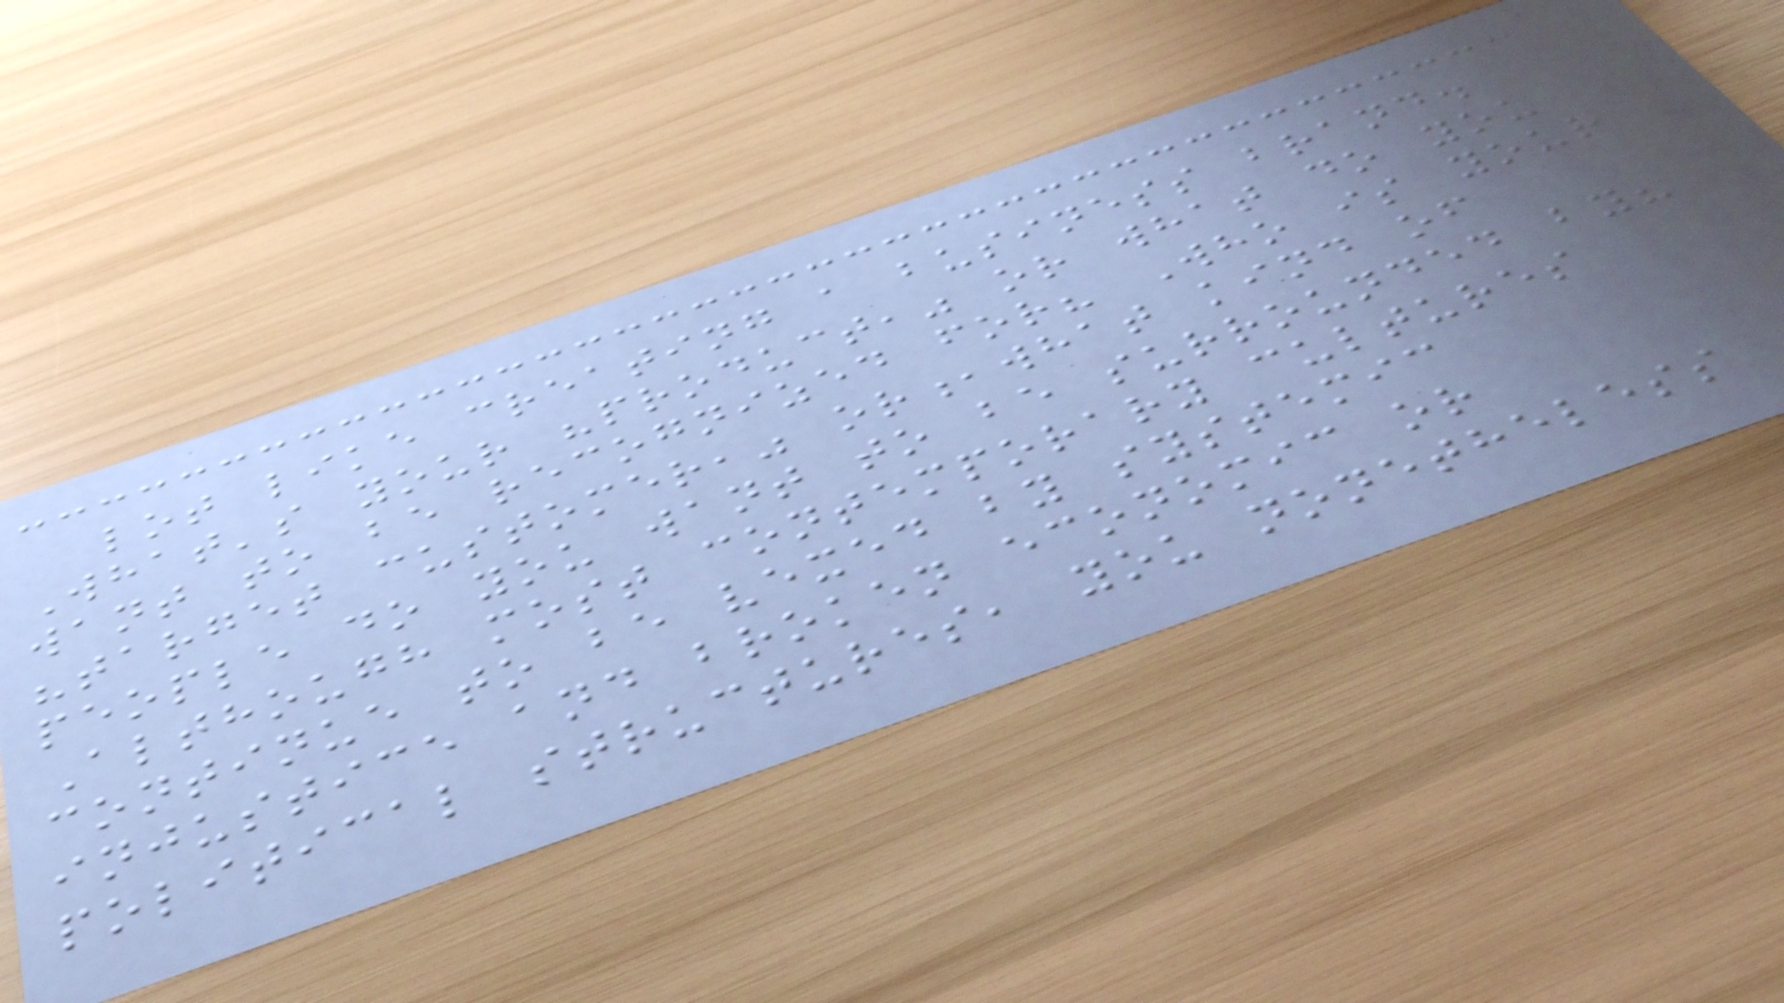lot like creating a business brand.
What's your "product," or what do you
want to be recognized for? Who is your
"target customer," or,what kind of
people do you want to be surrounded by?
Although most contemporary cultures
continue to be vexed by systemic
injustice and broken economic or
political structures, you nonetheless
